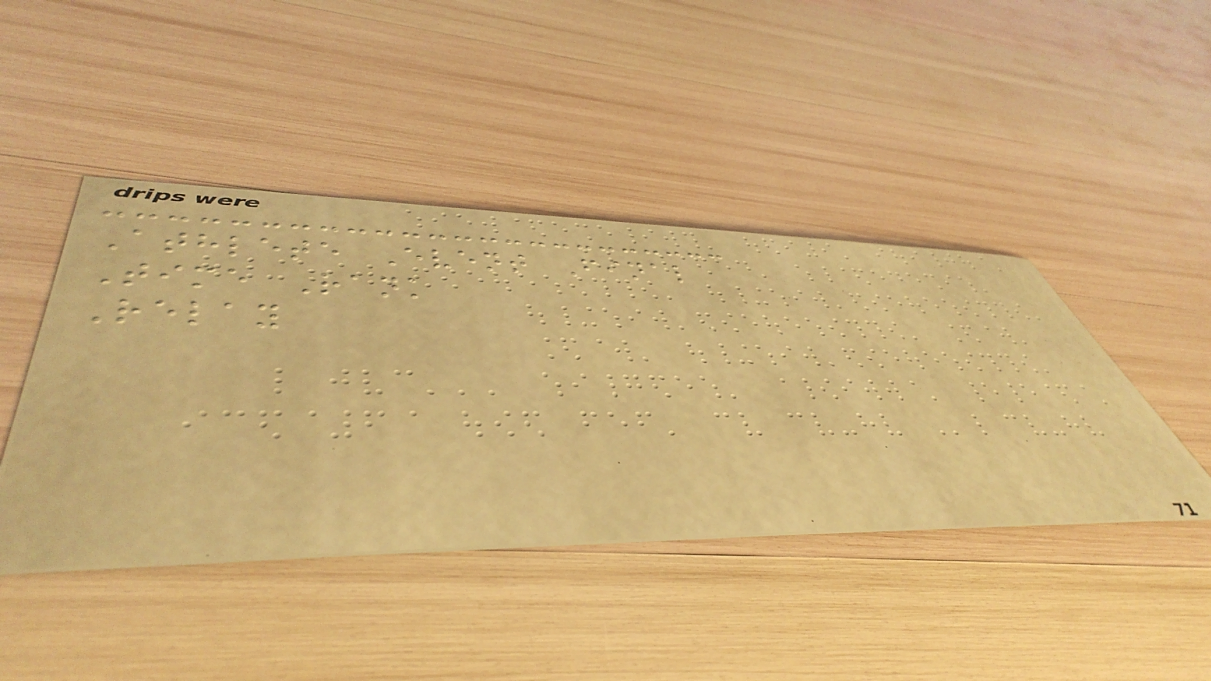Athlete Event Final
Time Rank
Relay
